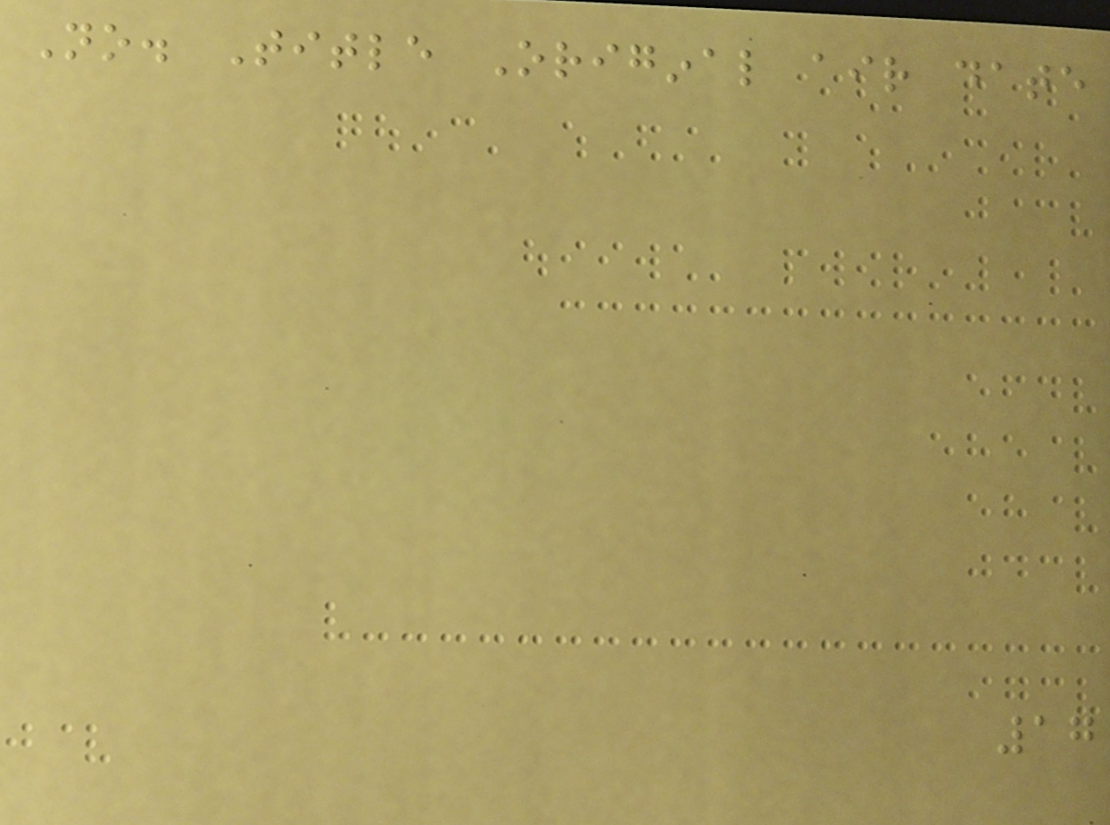No. Title Original air date
17
